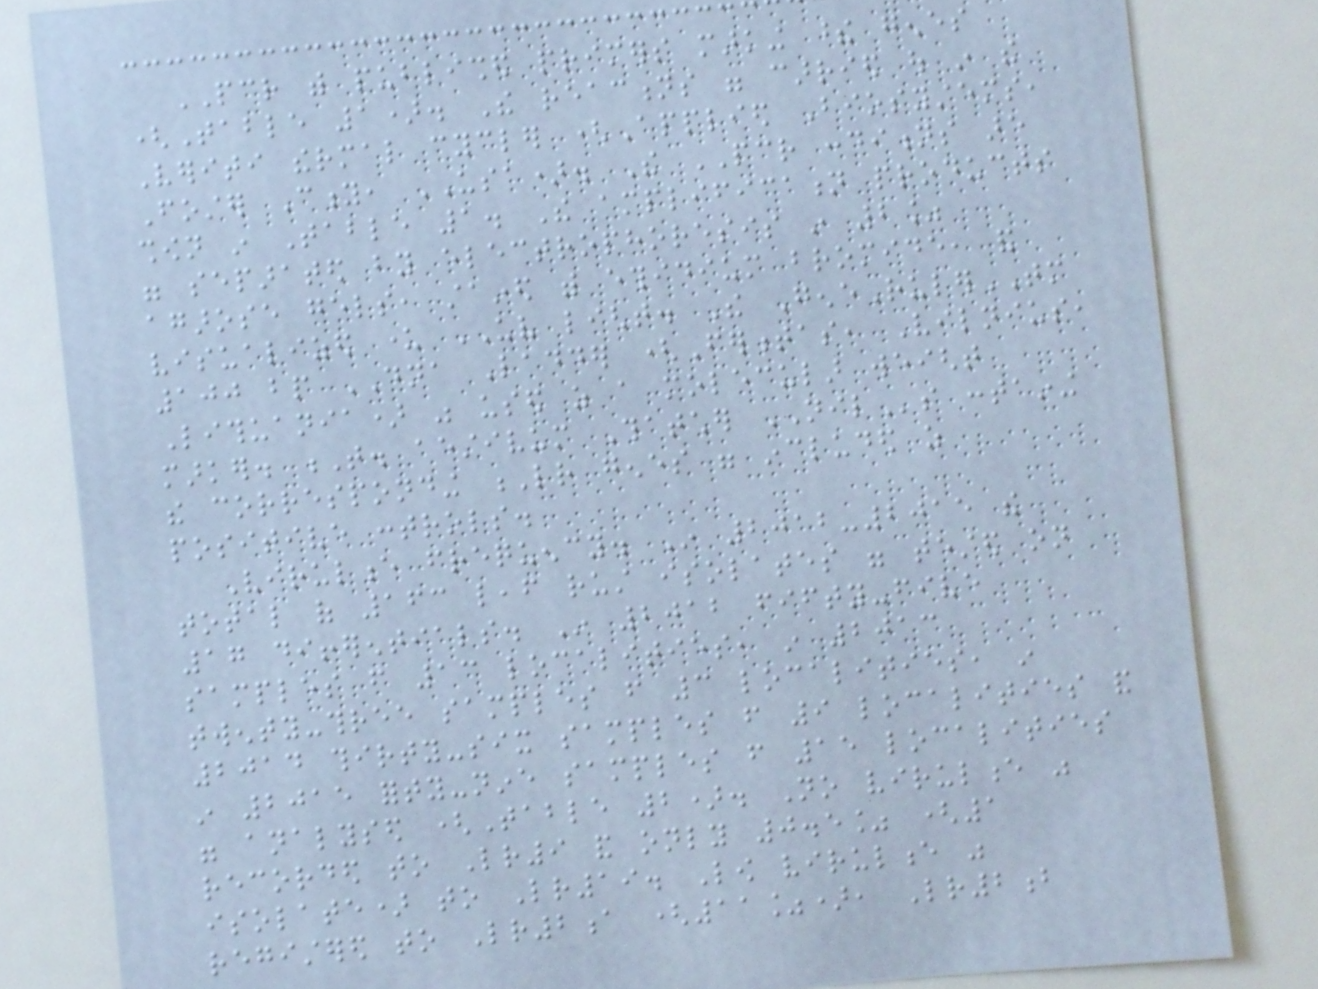PCR with published primers marking these genes
(Table 1). The reactions were carried out in the
Veriti thermal cycler (Applied Biosystems,
Foster City, USA). The PCR conditions are
shown in Table 1. The amplification products
were separated by electrophoresis in 2%
agarose gels, stained with ethidium bromide, and
visualized under UV light. The GeneRulerTM
100 bp DNA Ladder (Fermentas, Vilnius,
Lithuania) was used as a molecular weight
marker. T. aestivum Thatcher NILs containing
the corresponding Lr genes were included as
positive controls.
Virulence frequency. In 2012-2015 the
total of 163 leaf rust isolates were tested on
17 differentials. In 2012 fifty-five
samples from 13 localities, in 2013
twenty-three samples from 3 localities, in
2014 thirty-six samples from 9 localities and
in 2015 forty-nine samples from 15 localities
were analysed (Table 2). No virulence was
recorded to Lr9 and only 0.5% (1
isolate) to Lr19. Low virulence was
registered to Lr2a (11%), Lr2b
